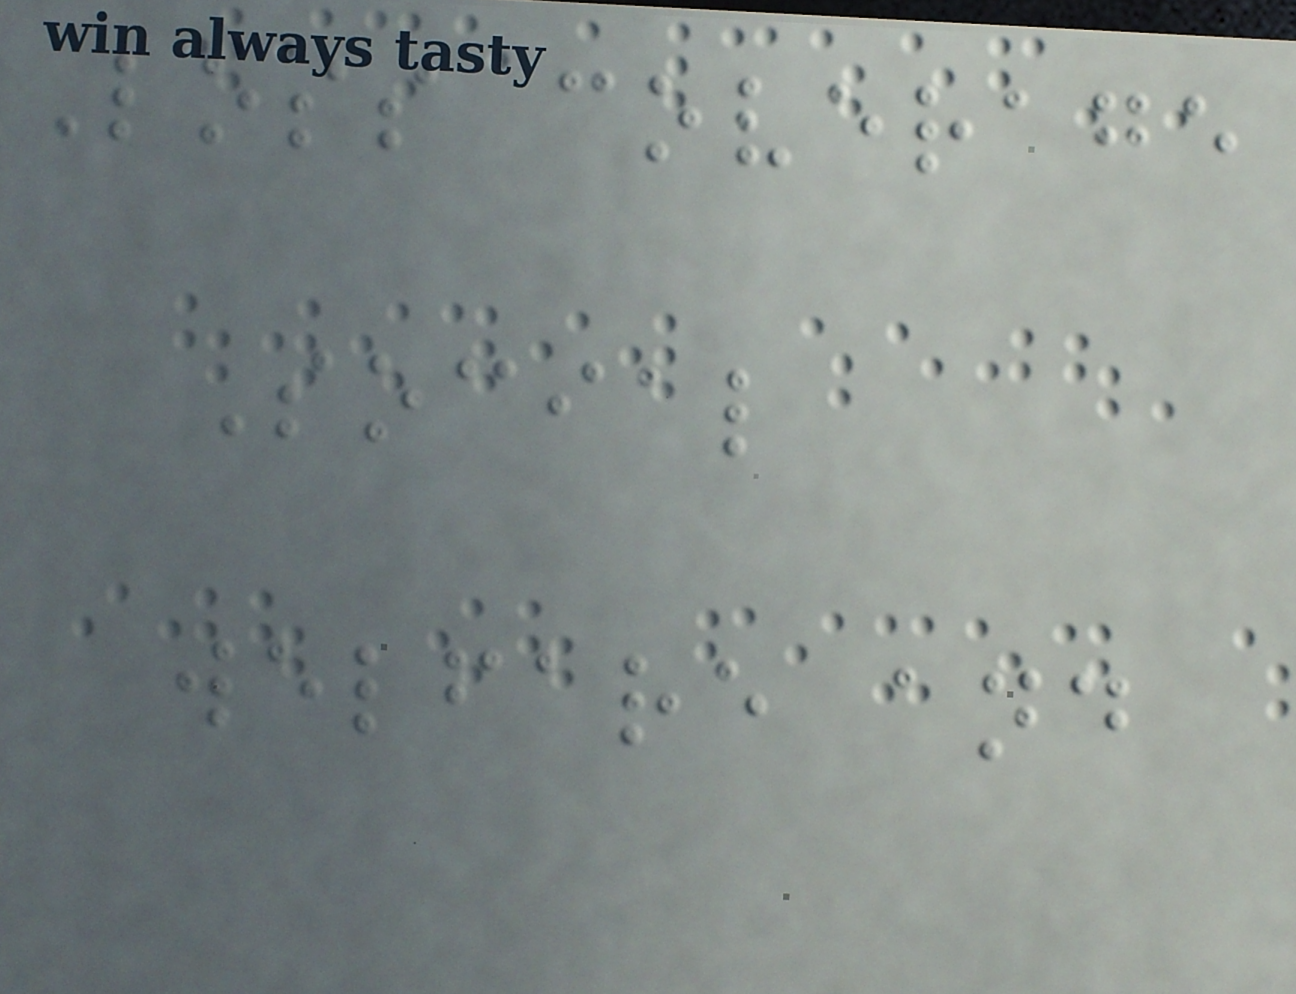Loss coverage
Social
welfare and
